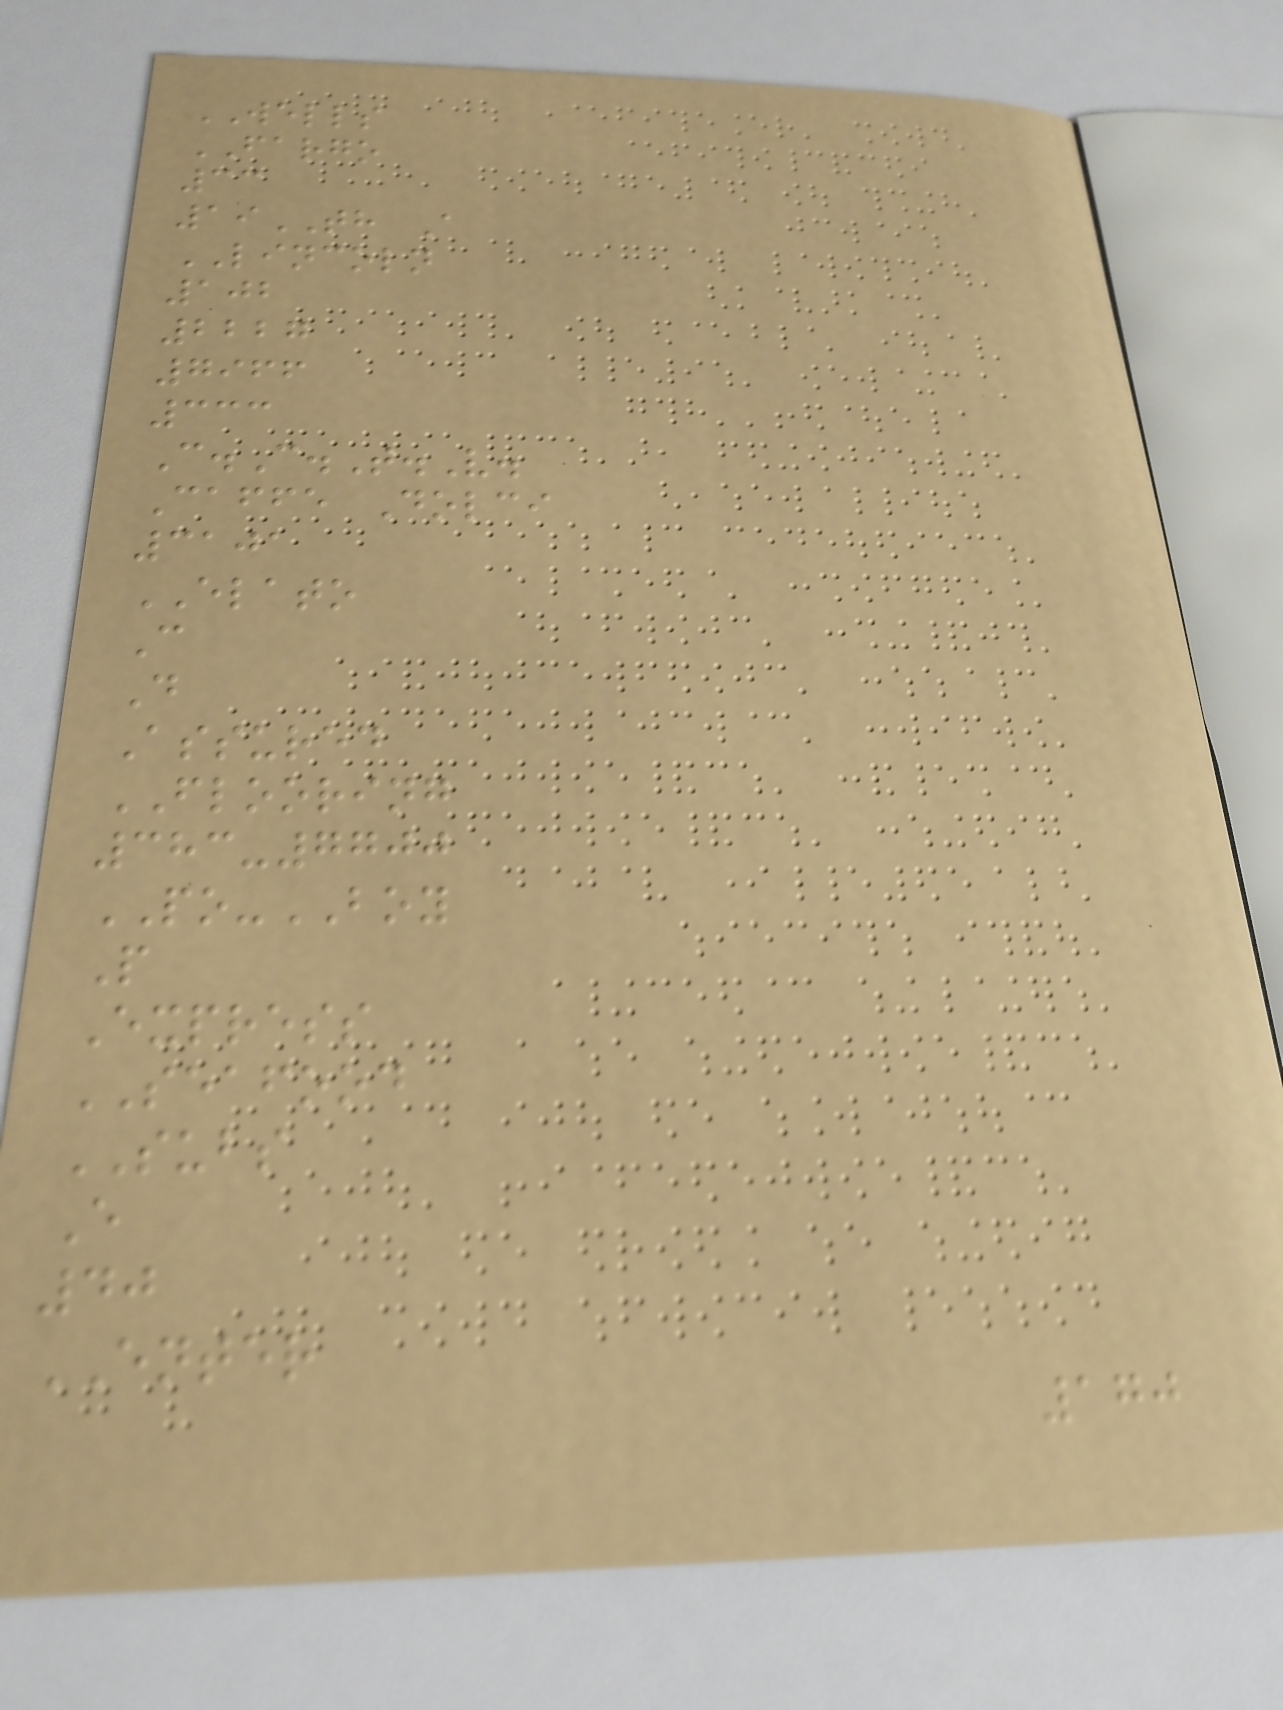WELLS
FARGO
33
19TH A
LINCOLN
102
2227
7966
333
C.C.T.V.
Caffe Dolci
3101
ELATO
C
D
Assured
FLOORING
383-7700
PO-BOY
P
Express
SEAFOOD
SUBS
E
40
ENTER
170
